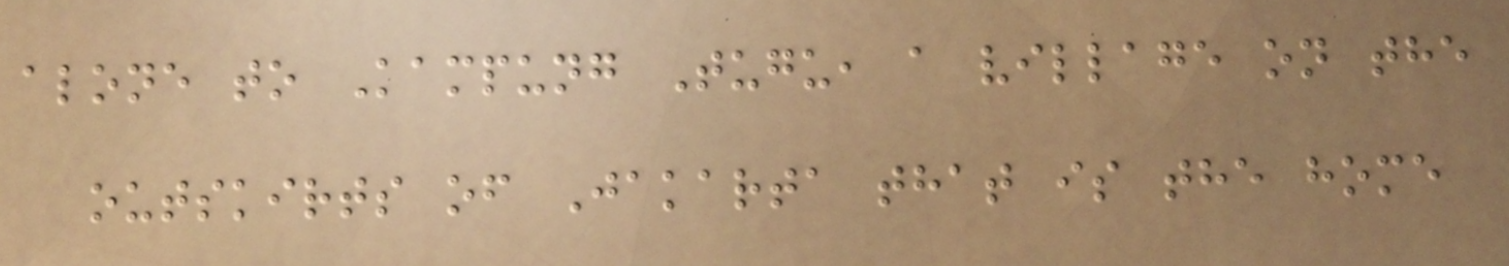alone to Kampung Tugu, a village on the
outskirts of Jakarta that is the home
